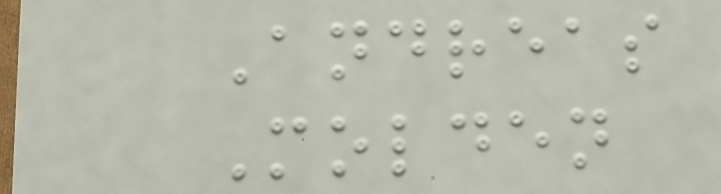Andreas
Molden
